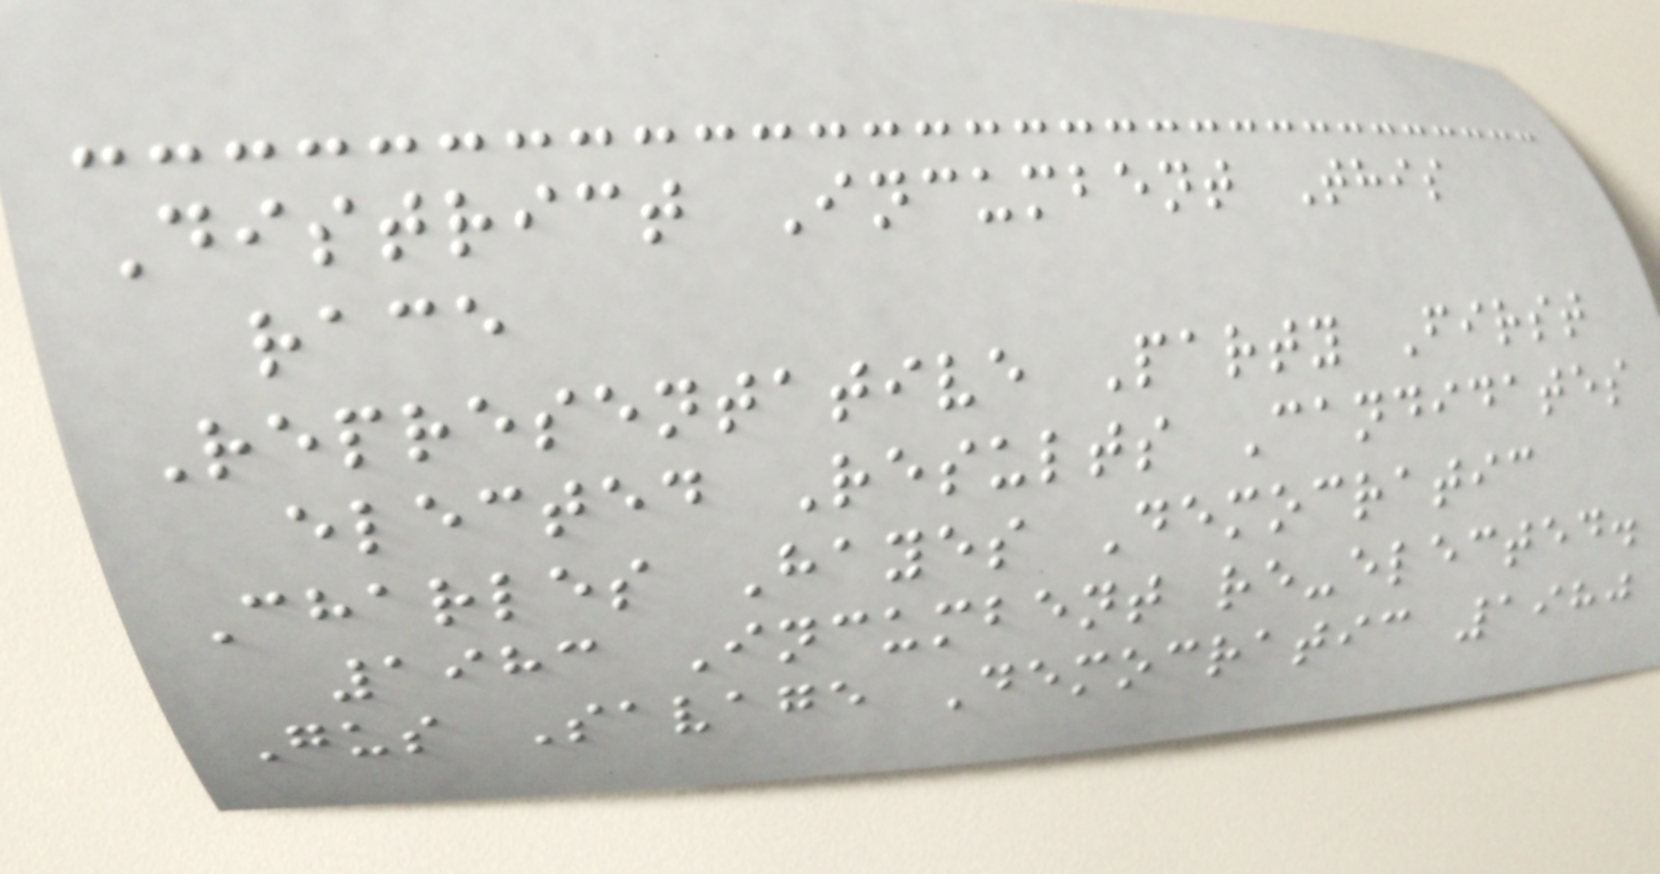District Incumbent This
race
Representative Party First
elected Results Candidates
Charles Hayes Democratic
1983 Incumbent re-elected.
Gus Savage Democratic 1980
